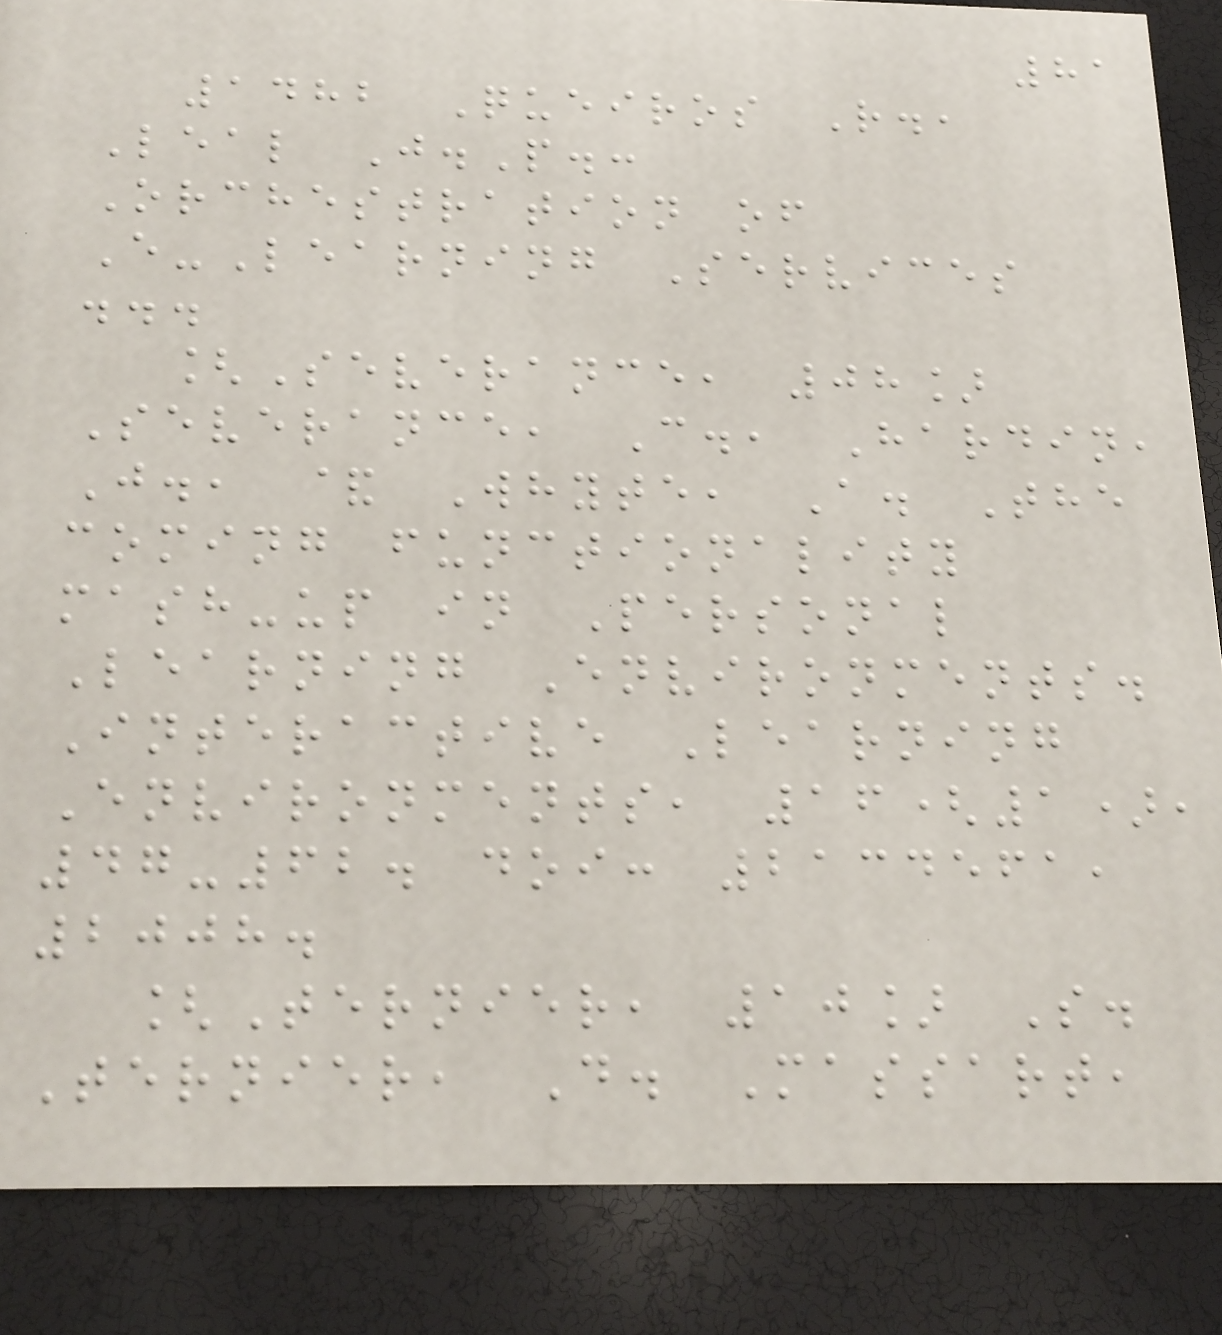81
1482 Queiros R.,
Leal J.P.:
Orchestration of
E-Learning Services
...
[Severance, 08]
Severance, C., Hardin,
J., & Whyte, A. The
coming functionality
mash-up in Personal
Learning Environments.
Interactive Learning
Environments, 16(1),
47-62. doi: 2134561,
2008.
[Ternier, 10] S.
Ternier, D. Massart,
